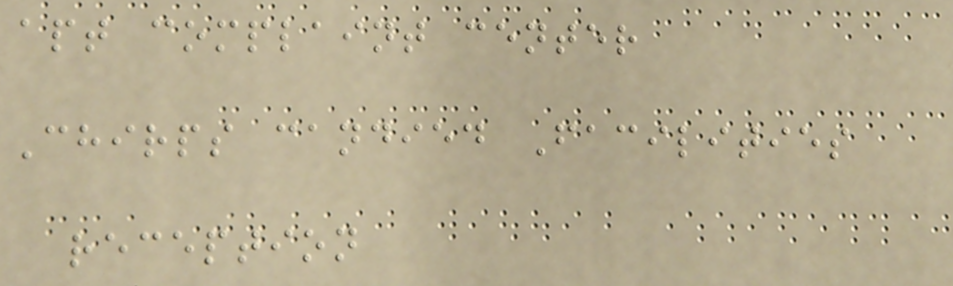apt complaint center
Chirps candied Facilities
reception
